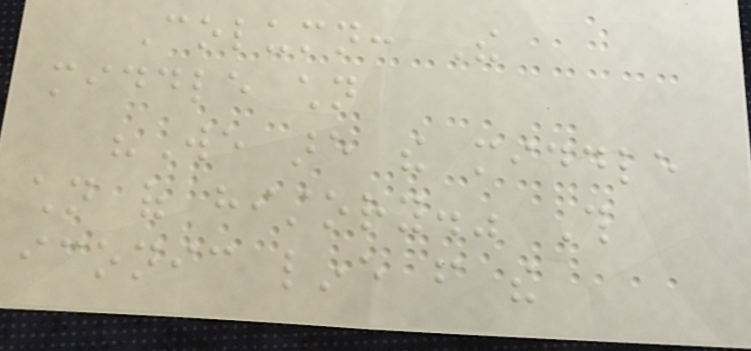Column: The
middle children
"We are the middle
children of history." This
iconic line from the
